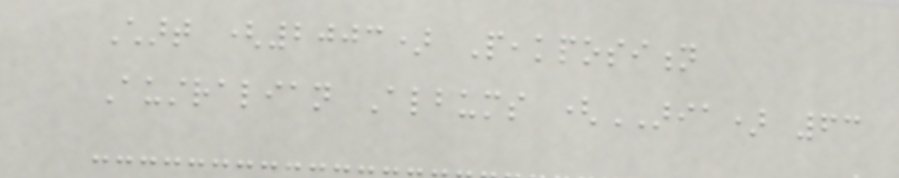Chart (2003) Peakposition
Australian Albums (ARIA) 63
